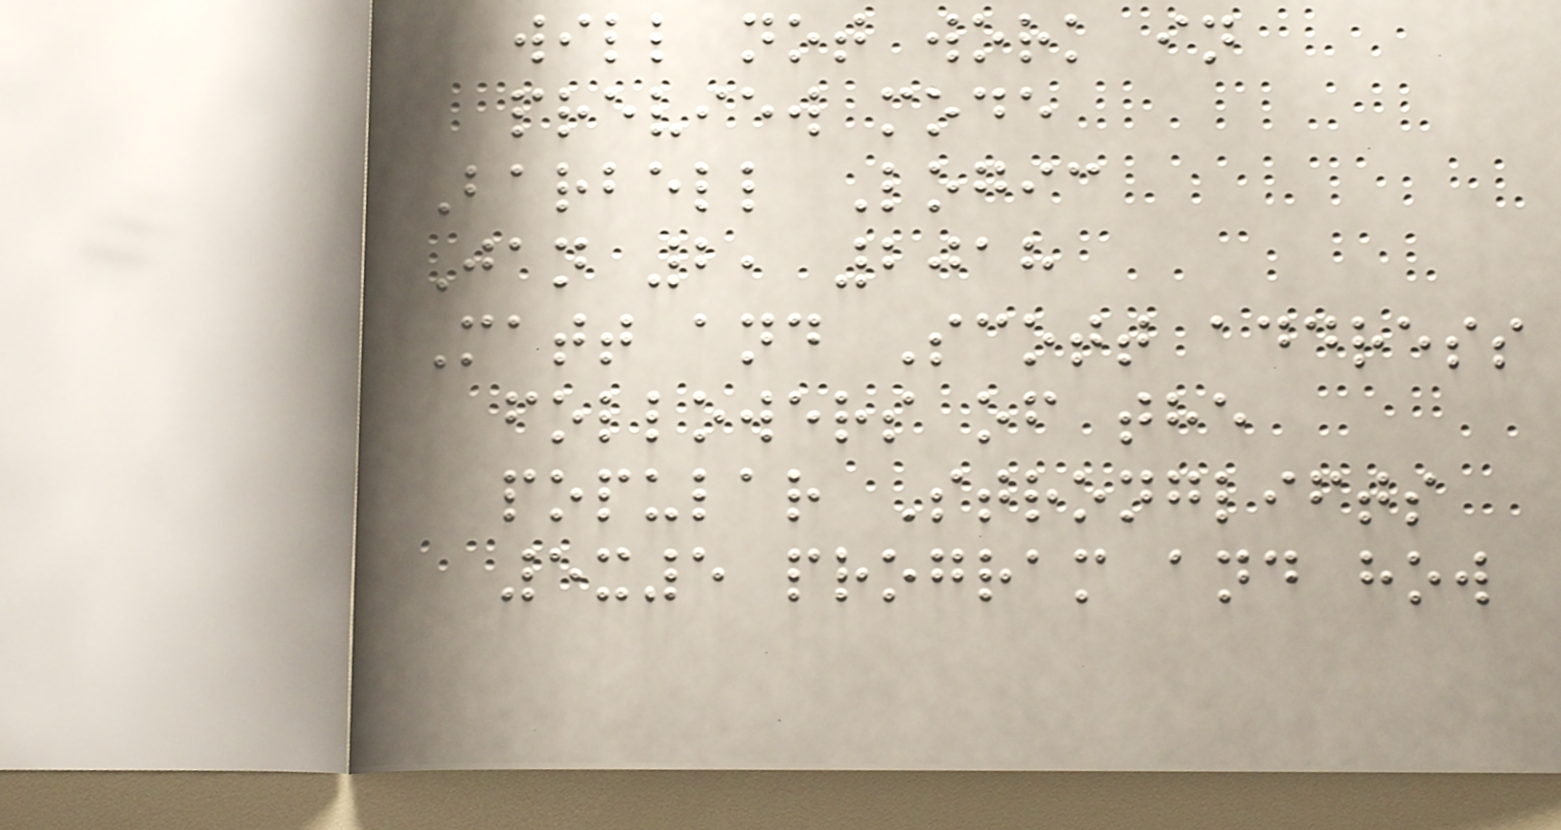will not work in
preview mode
Barbell Logic
Jan 2, 2018
Matt and Scott address
followers of the
popular Stronglifts
5x5 program and how
